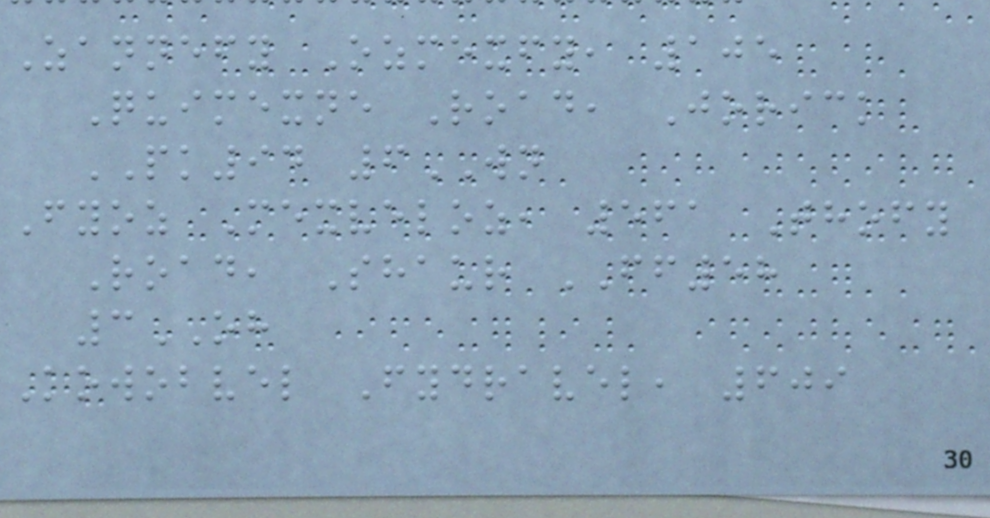Zannefy Ozmexfy, 105
Quimexne Road, Jorick
PK94 6WN
Fyoz Mexveloz, 561 Thofy
Road, Shaur FF58
3OH
Kowobvel Fydravel, 609
